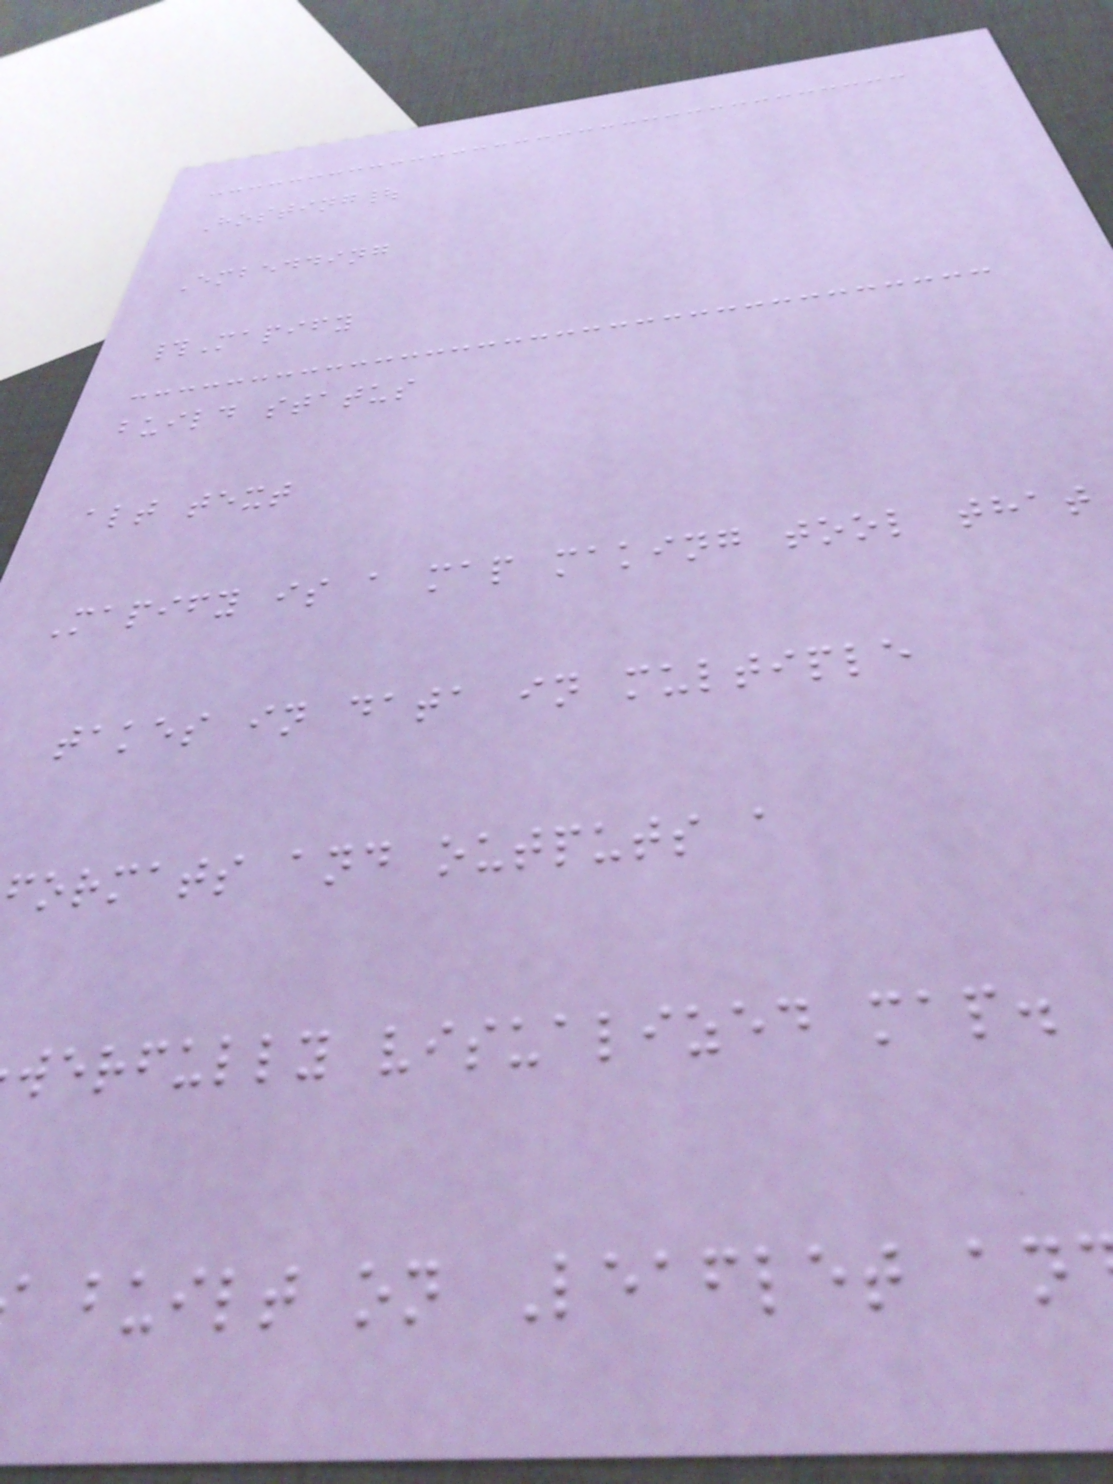Hosting|
Embedding
#Mapify
build status
alt text
Mapify is a map making tool that
takes in data in multiple
formats and outputs a
werfully visualized map.
built on Leaflet an
